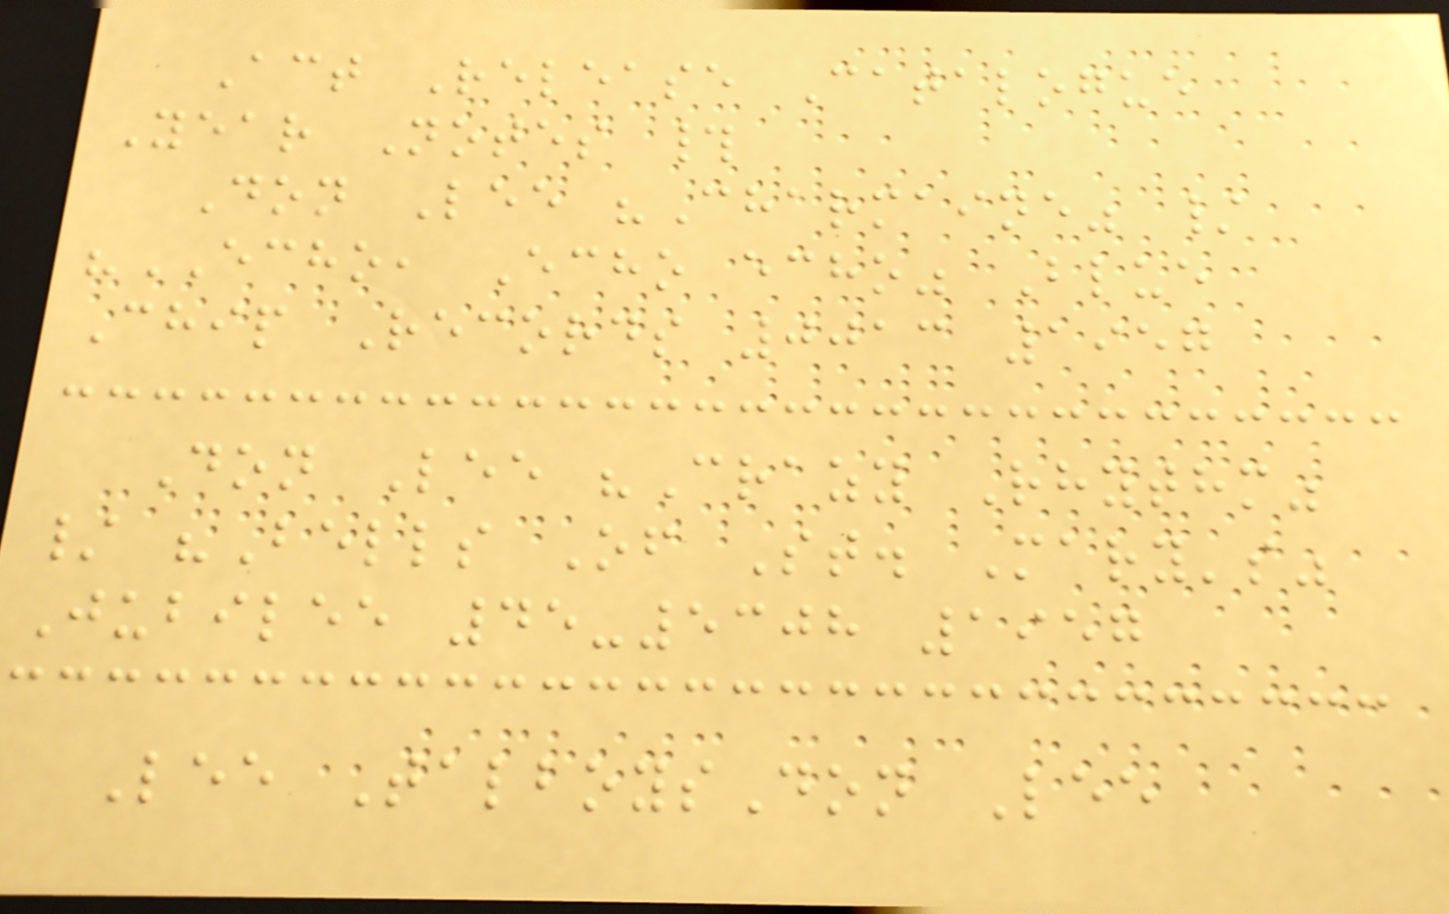Act Release Catalogue
Year Notes #
Don Lee "Charmaine" /
"ECHO, Echo echo" Blue
Chip Records 0013 1957
Don Lee "Crazy Rhythm"
/ "Bells Of St. Mary's"
Jubilee 45-5308 1957
Lee TalboysDon Lee
